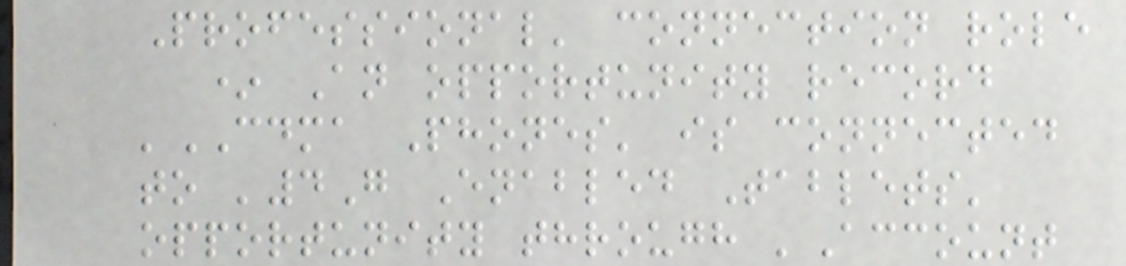Professional' connection role
* An opportunity record
'CDMA Phones' is connected
to '4G Enabled Tablets'
opportunity through 'Account
